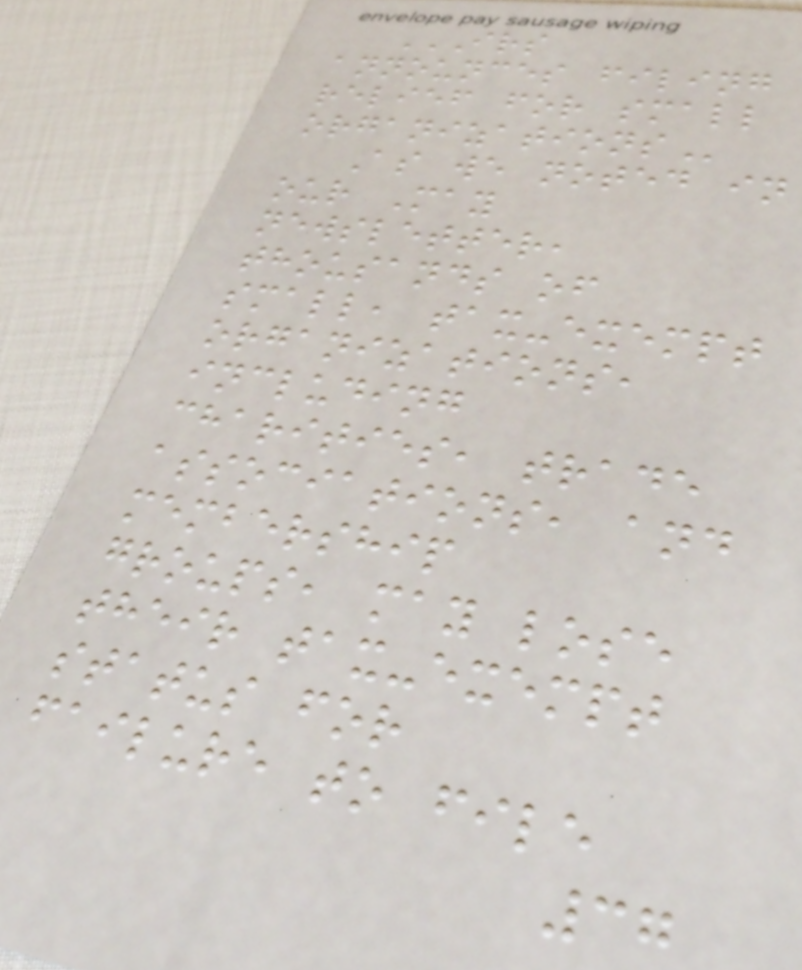IRS
ANNOUNCES FILING
RELIEF FOR SMALL
ORGANIZATIONS
As we noted in
our May
newsletter,
thousands of
small, tax-exempt
organizations,
including
charities, trade
associations, and
membership
groups, may lose
their tax-exempt
status for
failure to file
37
